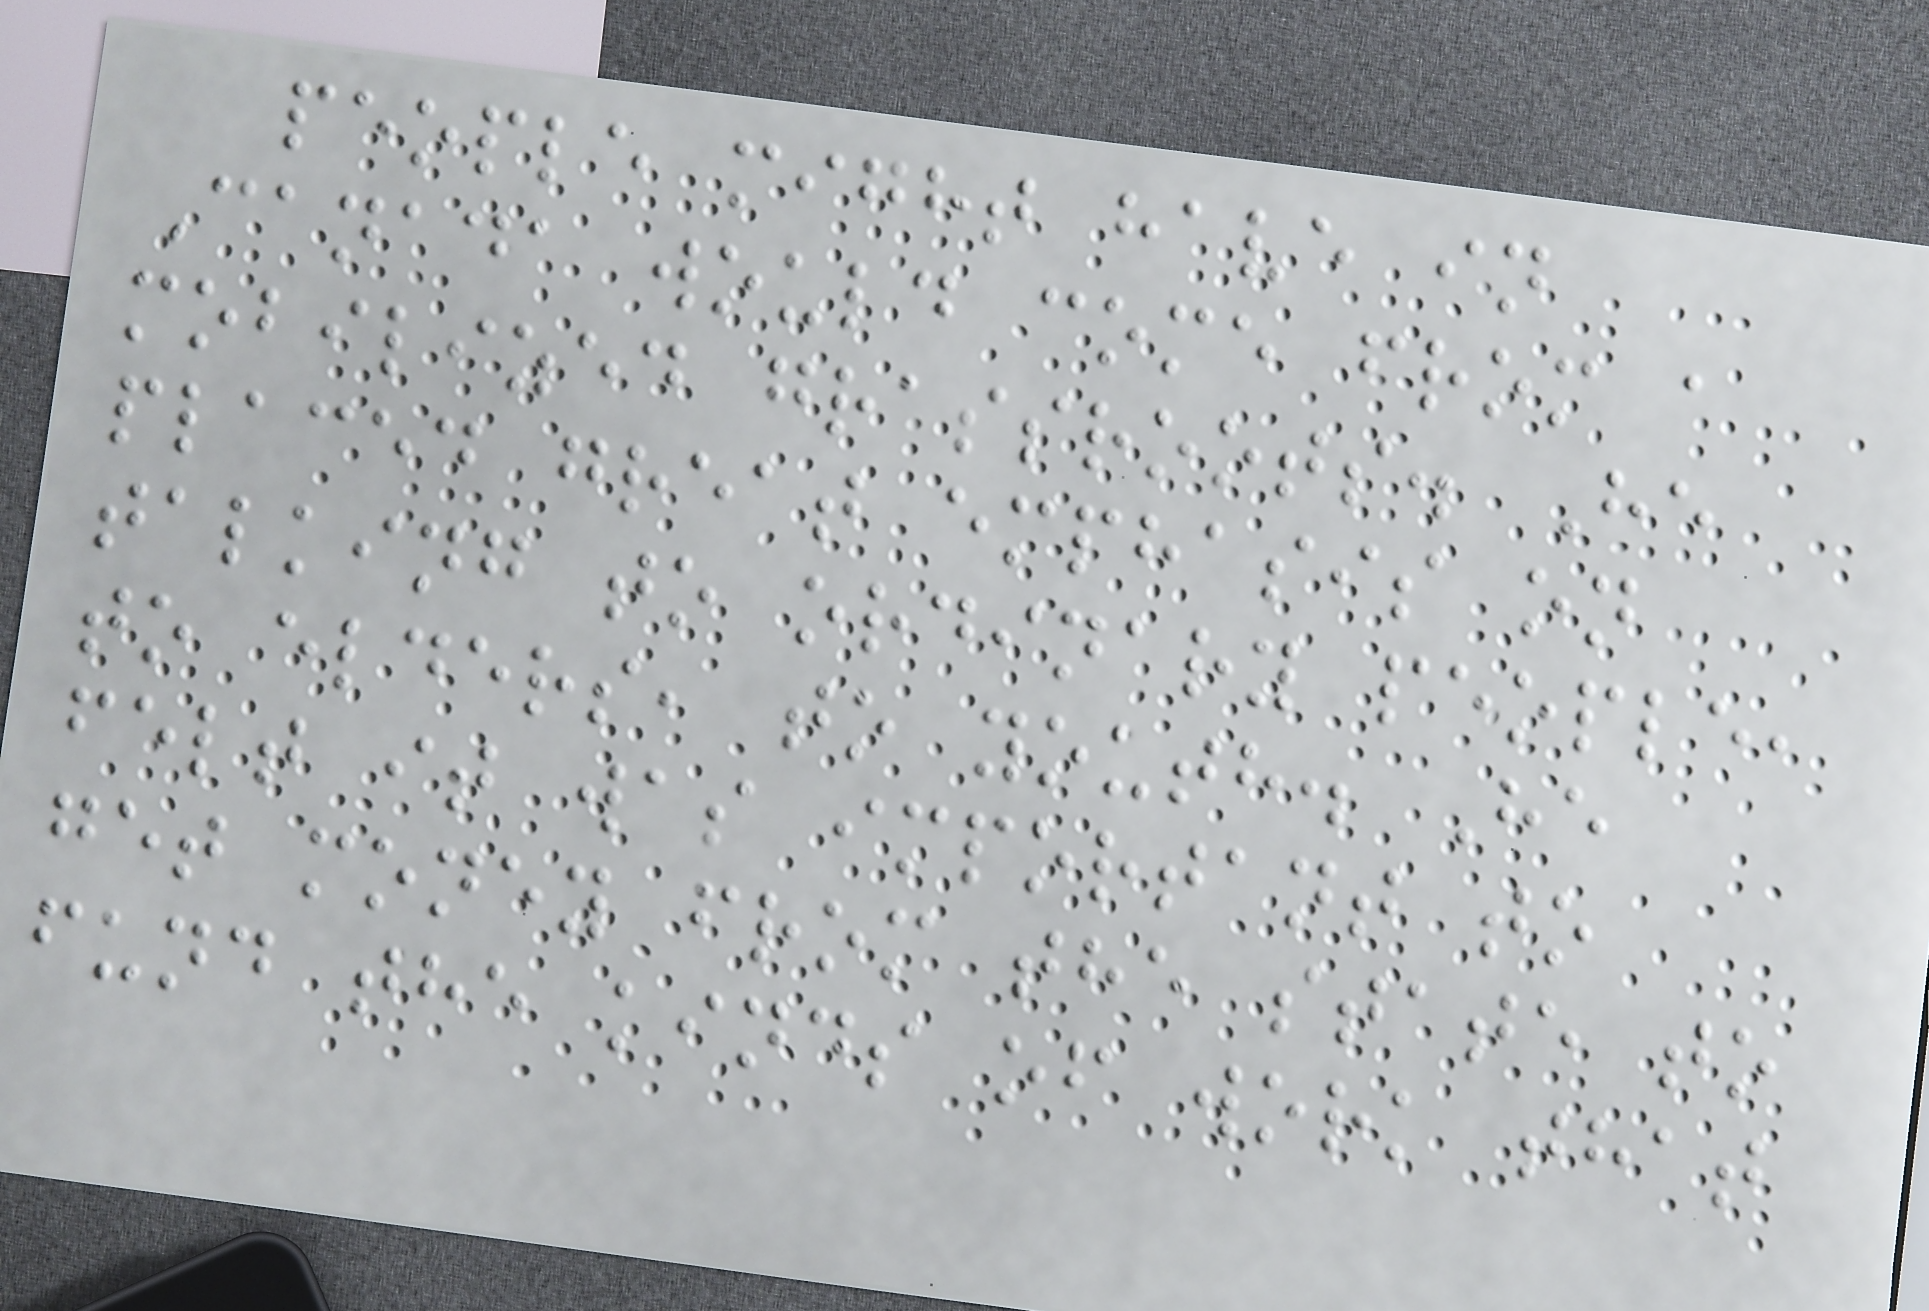people might have in
Canada would come from a
mobilized grassroots. He
placed great emphasis on
talking to ordinary people,
to elders, to youth. He
felt it was important to
get money from the state to
fund the kinds of work that
